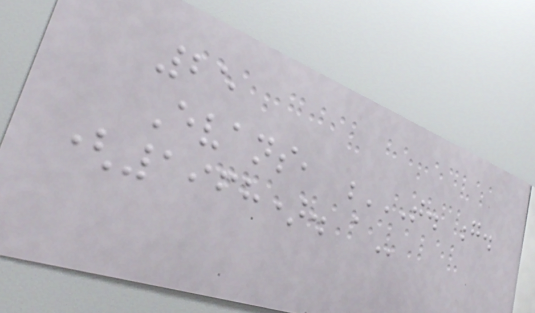25
Evans, T. G.
(1968). A
